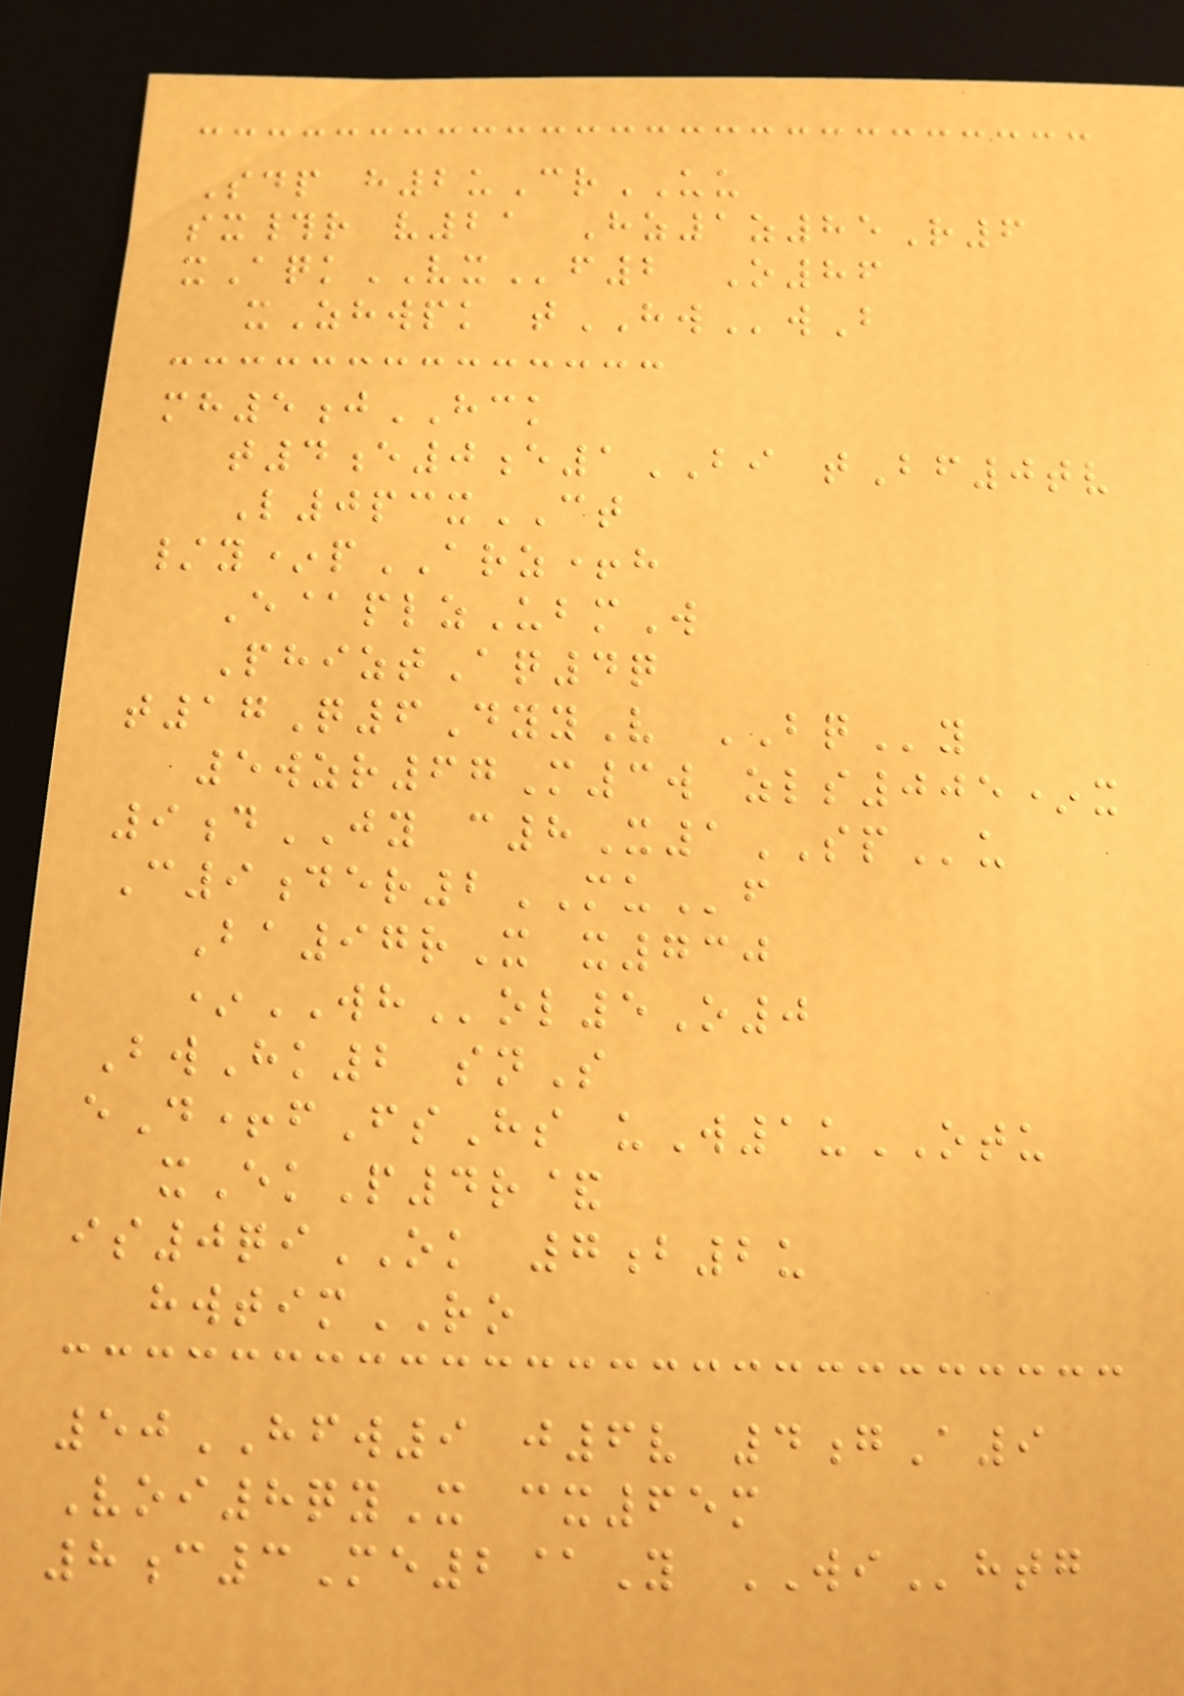Sdp h2uCrUU
sx#r v21 Hz1z85R6
xAqkVXf2 O86
xZhwpk tHWwB
mh5jHCK
t4e0e1BI tBf0tv
L0pcxCT
/y*pARZ+h
E@plzUbmW
PhiztAq4q
t17Q6DyyV BQy
5wzr67M3w zls005*x
9dJY c8X1SPu
C9der2MUf
Ba97rX x730
*WHol5O0
BwHk2 snS
eD+fFsHs uW1uOTU
xEkP4r&
is0qiOK 7b2u
hwtimRO
50HFW9 j6v 4gA9
Voi8qyX cx65m
8c3Me2@Y WIhtg
